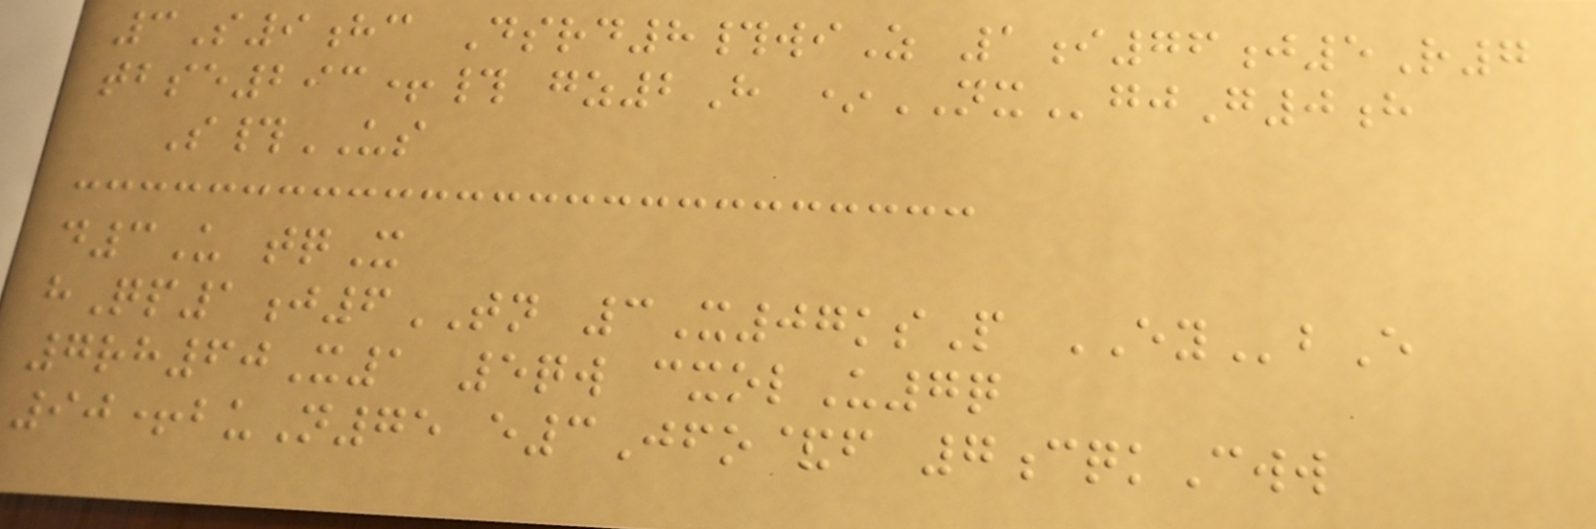3S9hc Dsrd8#wiZ 1i76j5R7
tbse293+# gz2H *NXgjG0h
S#US
d3U tqX
hQp1j6TN 3X07ksP EYbE
7rh60X1 5qw cxolU7q
90+buN75 e3Jfo&f 7cqkCww
